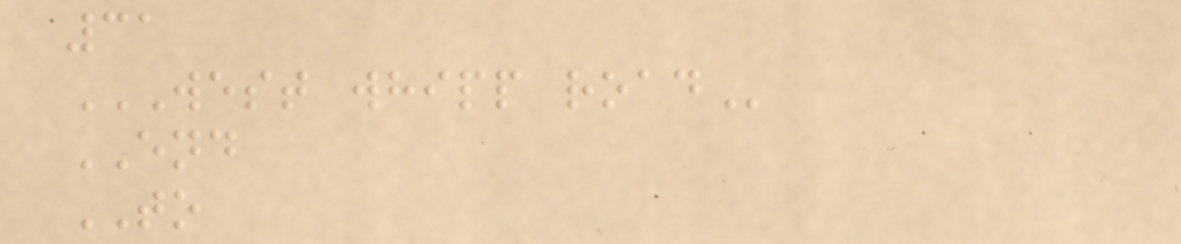31
WEST WHIPP ROAD
END
TO
